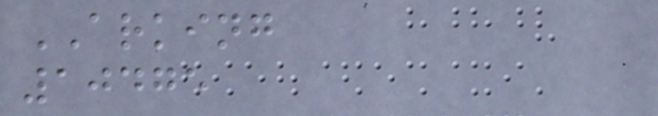ARKING
10475
